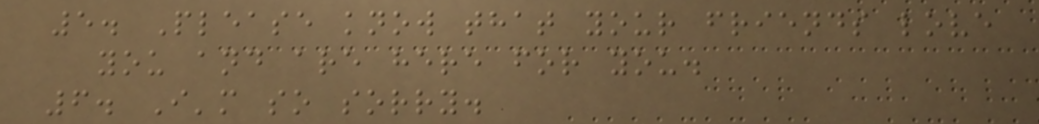5. Please know that your friends love
you and are here for you.
6. I'm so sorry.
